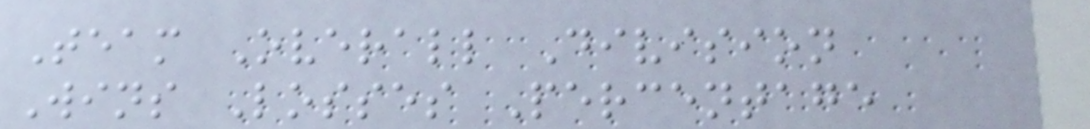Team Overall Division
Wins Losses Percentage
